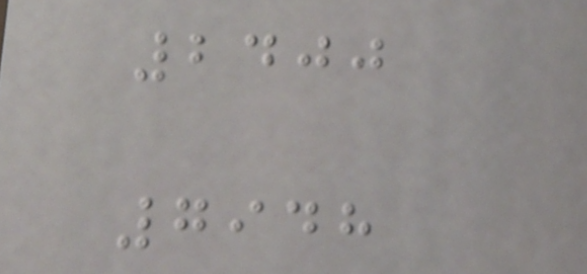2400
7948
